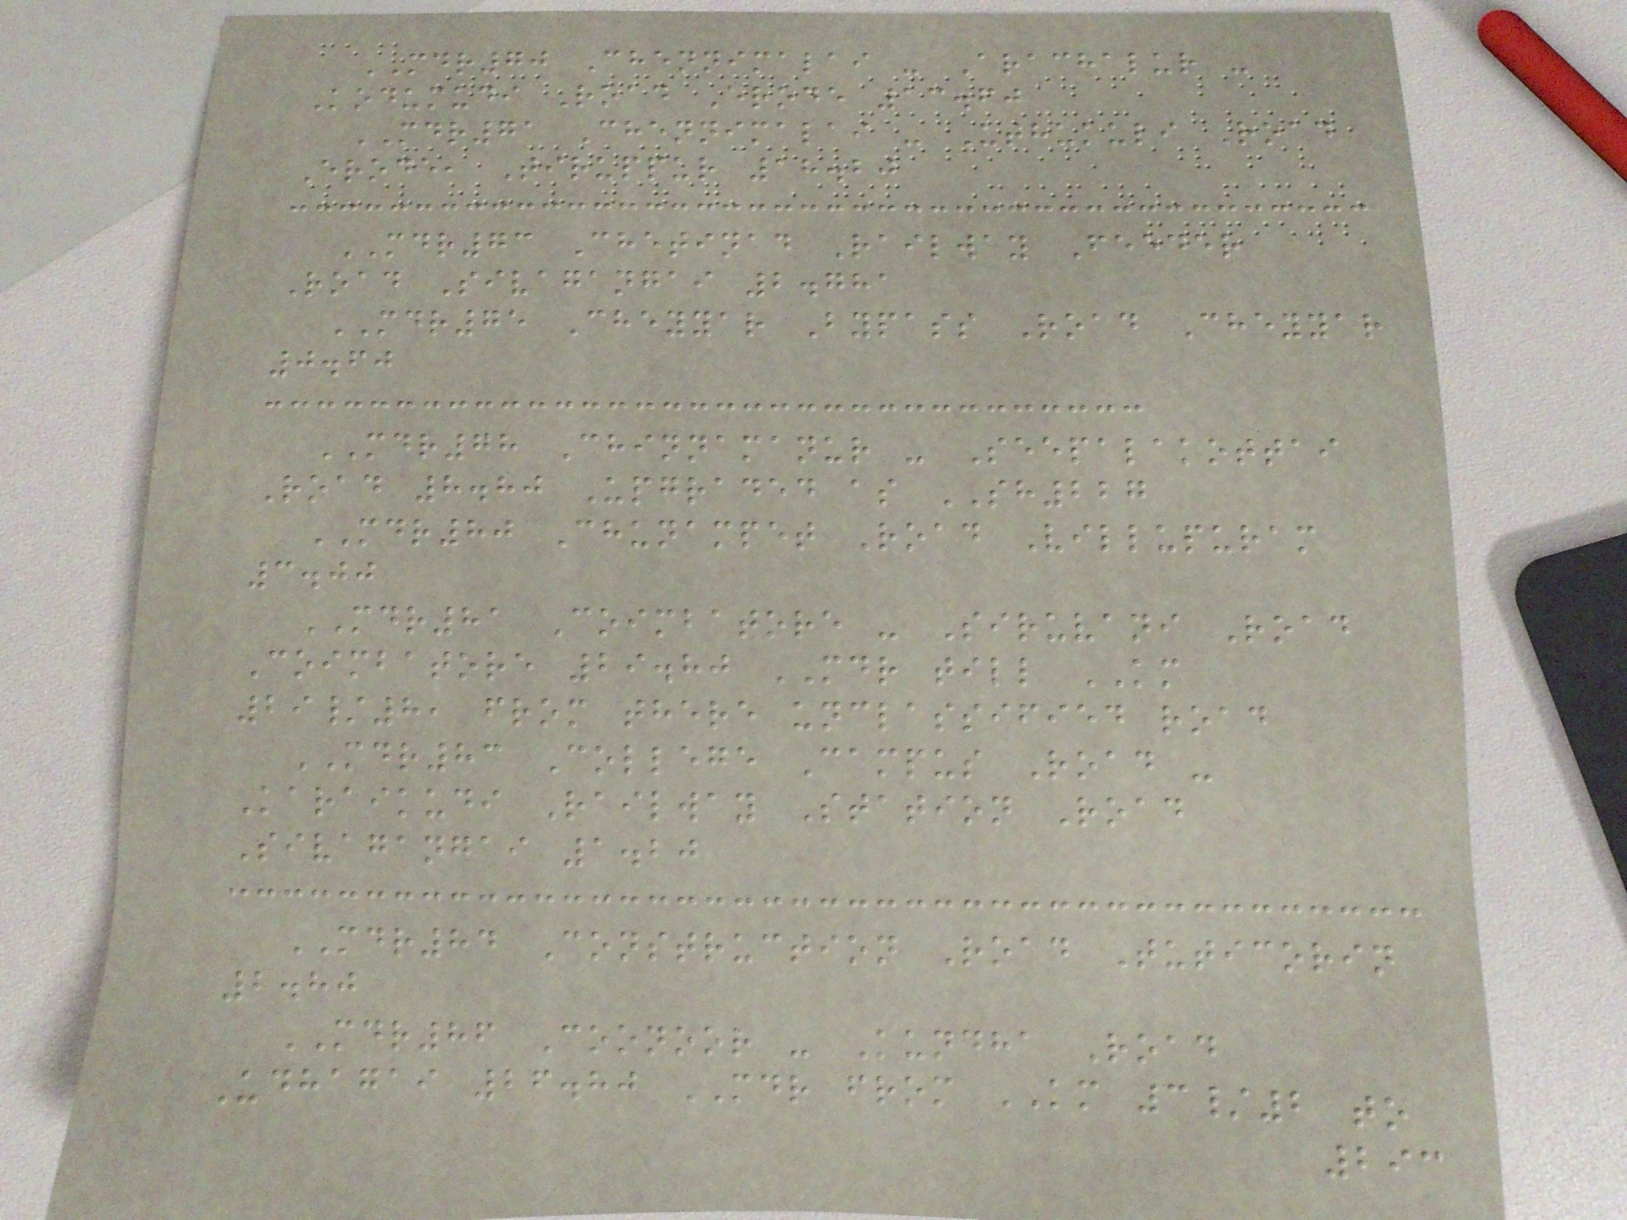MDR70 Chennimalai - Arachalur -
Kodumudi Road Erode 13.60
MDR71 Chennimalai - Uthukuli Road
Erode, Tiruppur 18.20
MDR73 Chetinad Railway Feeder
Road Sivagangai 2.781
MDR75 Cheyyar Bypass Road Cheyyar
0.60
MDR78 Chinnamanur - Seepalakottai
Road 8.80 Upgraded as SH227
MDR80 Chunampet Road Villupuram
3.00
MDR81 Coimbatore - Siruvani Road
Coimbatore 29.80 MDR till KM
29/8, from there unclassified road
MDR83 College Campus Road -
Karaikudi Railway Station Road
Sivagangai 1.20
MDR84 Construction Road Tuticorin
2.80
MDR86 Coonoor - Kundha Road
Udhagai 26.80 MDR from KM 3/2 to
293
